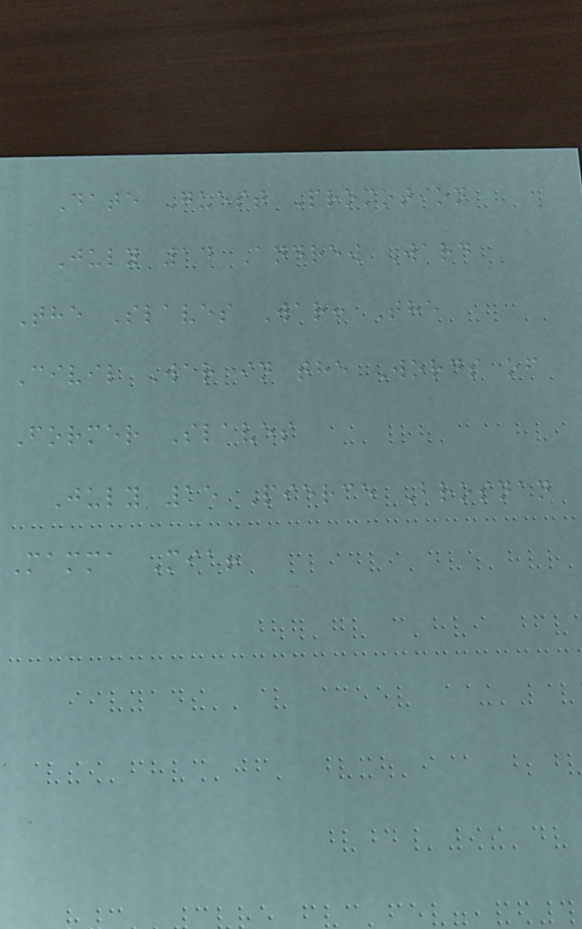Date Guest Promotion
July 14 Andrew Ward
The Slaves War: The
Civil War in the Words of
Former Slaves
July 15 Pierce Brosnan
Mamma Mia!
